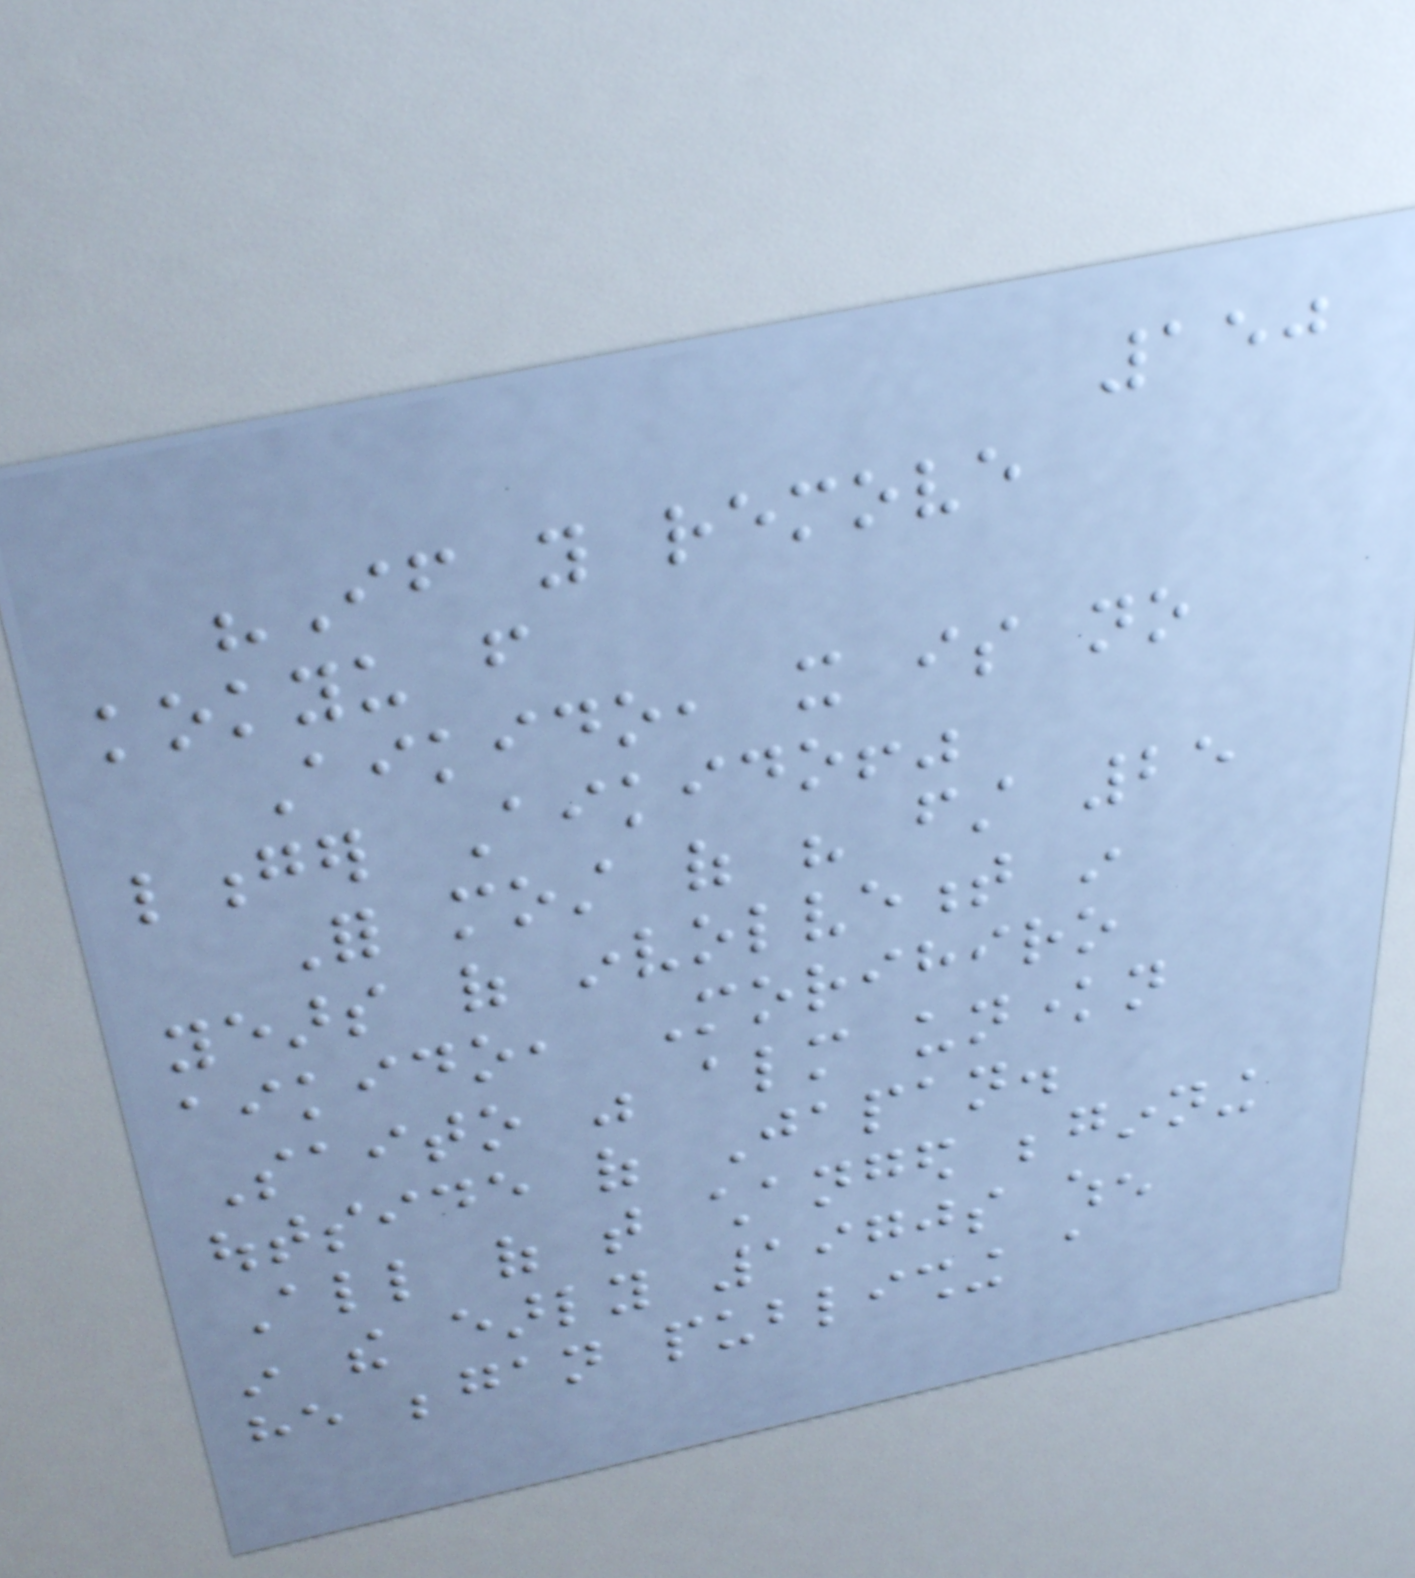150
"If you remove
kokyu from
Aikido, it is no
longer Aikido!"
For most of his first 25
years of involvement in
aikido, Morihiro
Saito was almost unknown
outside of Japan.
All of that changed beginning
in the early 1970s when
he began publishing a
